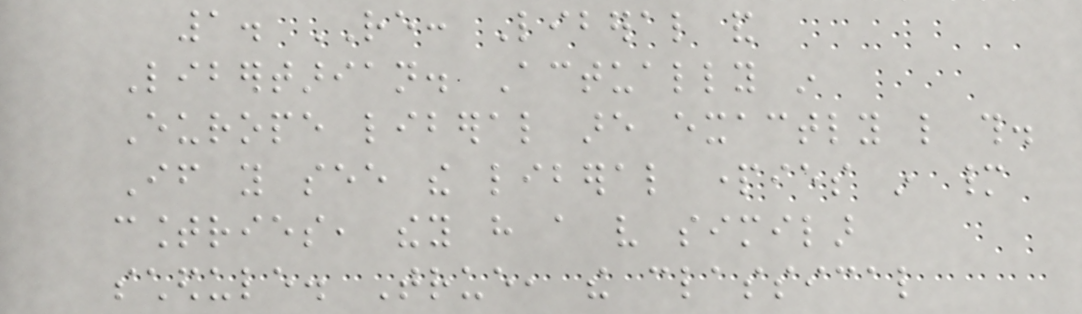1. RE: Liberal and
Libertarian. Actually in
Europe liberal are exactly like this.
If you see the liberal parties in many
countries, they have a very similar
schedule. True, the classical
